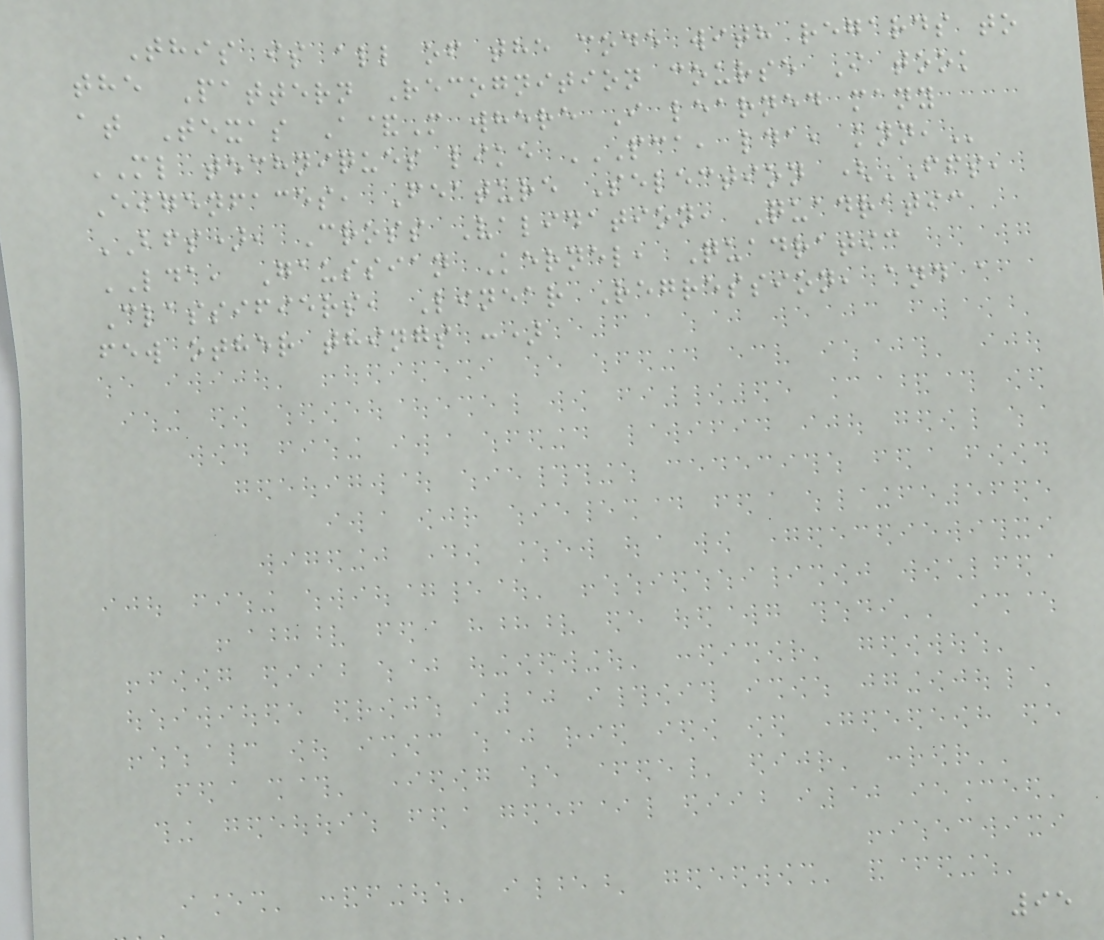This is all of the code with regards to
the Pattern Recognition course I took
at Texas A&M where I learned many
ML techniques like PCA, LDA, KNN,
Eigenfaces, Feature Selection (FFS,
BFS), Cross Validation, Quadratic
LDA, Gaussian Kernel, Quadratic
Classifiers, Linear Regression, and a
few other things :)
95
